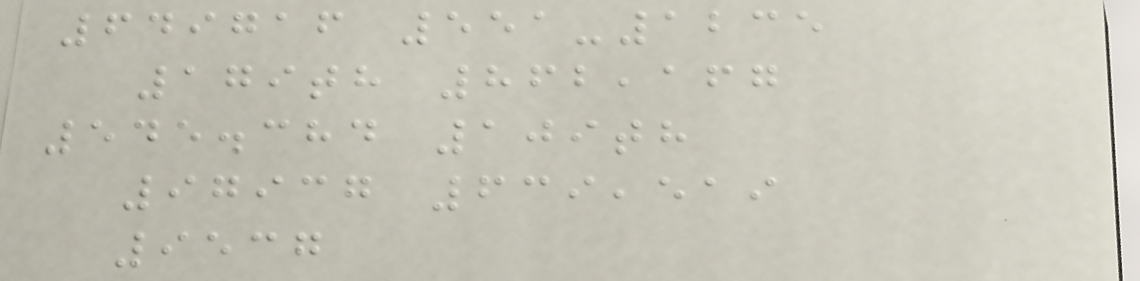649716 551-1235
179th 862,167
545.384 109th
97937 639,519
9537
